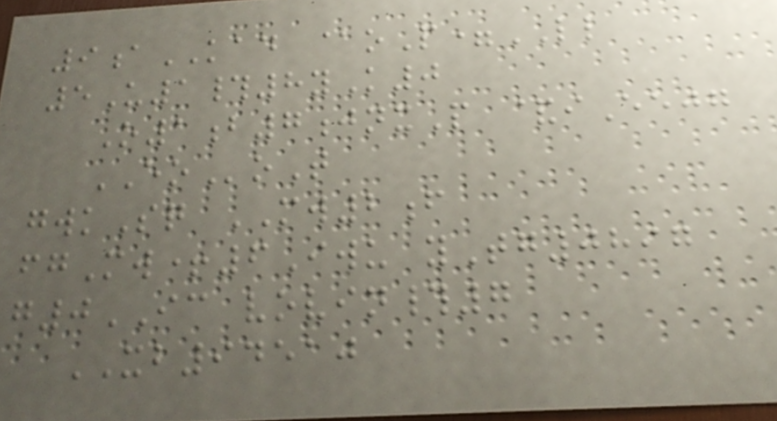9aKAD @oP=LL
5U1#8yK0
O1b7jnxP &iEejg
EOoT
gwkSq MW2f
fgMw+6Iwu yTg0897
g0IC vovin#7
XB94510
